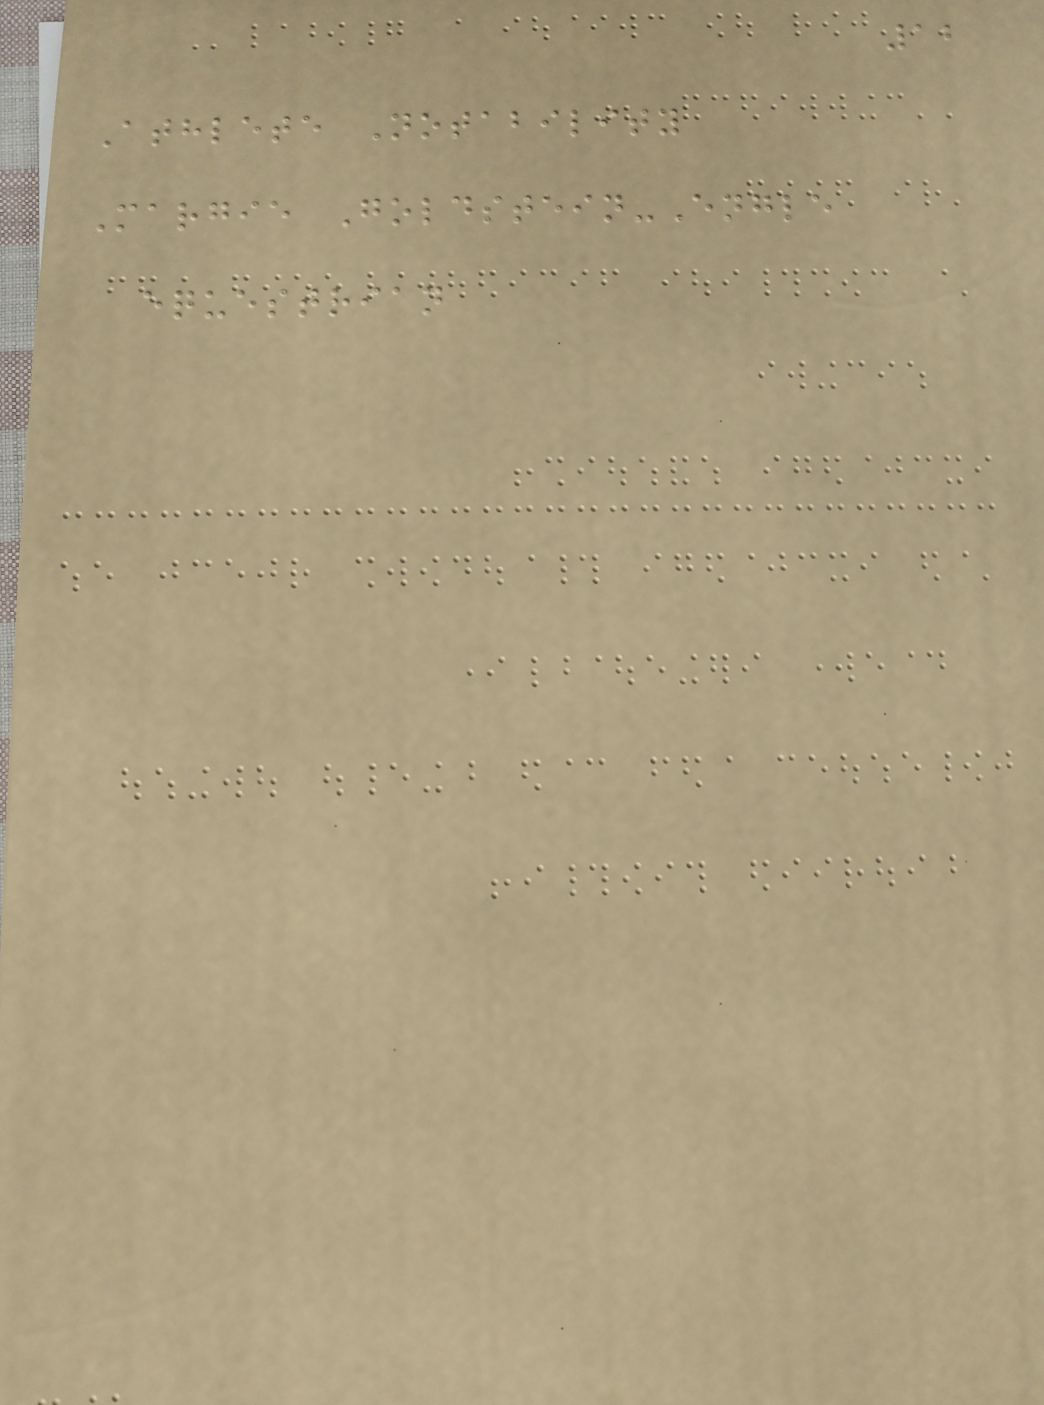12
Athlete Notability
Margie Goldstein-Engle
equestrian
